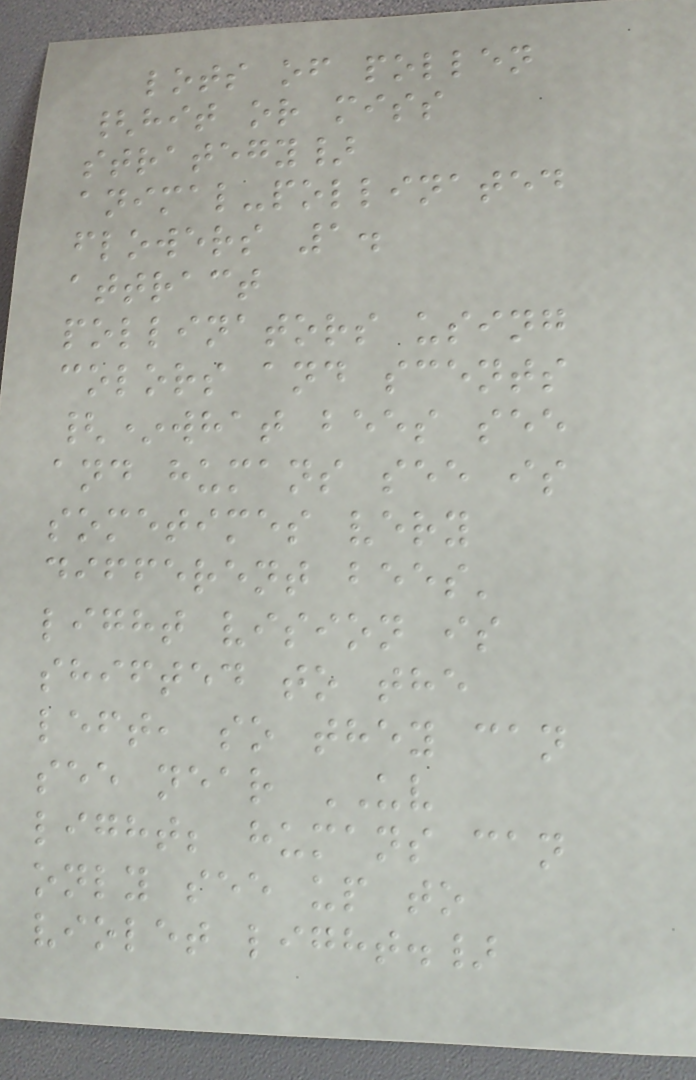lots of pollen
{hit or miss
strategy}
animal-pollinated
flowers 1.
attract
pollinators using
colors and scents
{*what bees see
and humans see is
sometimes very
different bees'
light vision is
shifted to the
left, so they can
see near UV
light; humans can
only see up to
violet light.}
